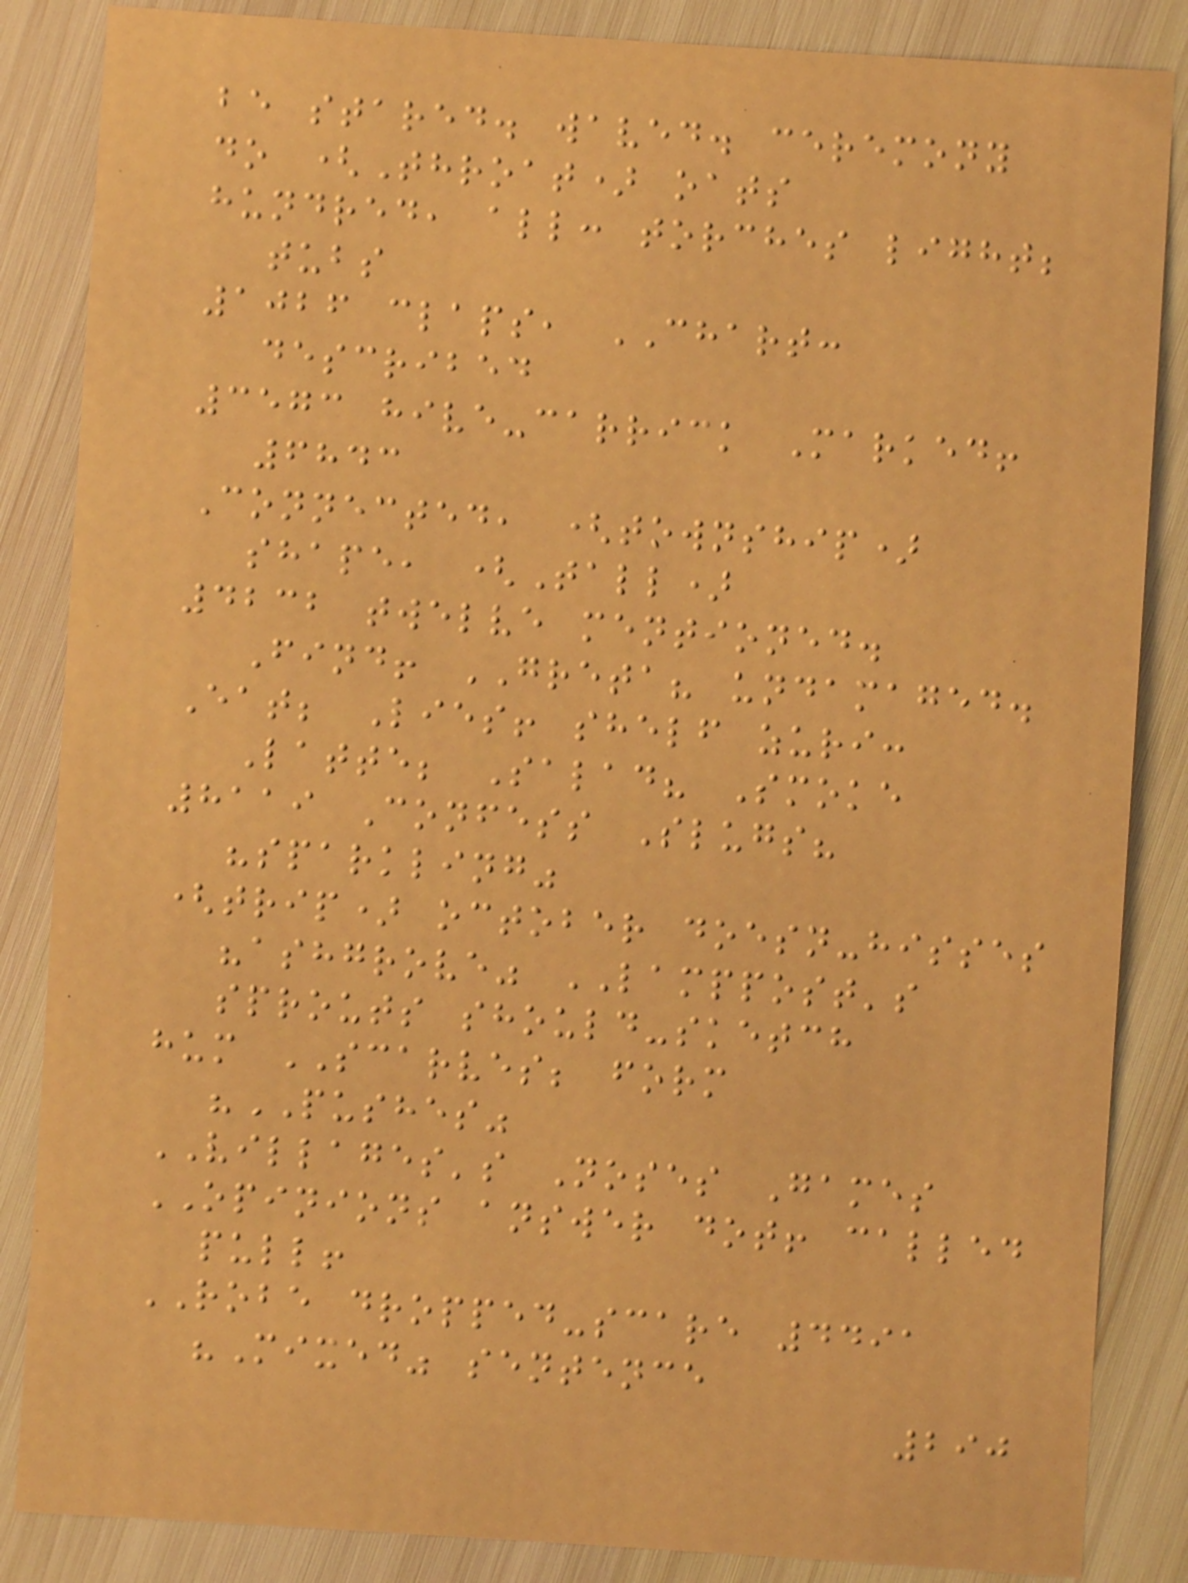be stared. waved. ceremony
do (Throat) oats
hundred, all: torches light;
tubs
1026 claps, CHART:
described
3573 hive-carrick Marked!
6843
Connected, (township)
shape, (Tall)
4232 twelve mentioned.
Find! GRETA? undamaged.
Eat; Lies! shelf zuri:
Latte; Salad? Smoke
8119 Confess Slugs?
"sparkling"
(trip) october doesn-hisses
"ashgrove" LAMPPOST's
sprouts should-sketch
hum SCARVES; form
"PUSHES"
VILLAGES's Noses Games
OPINIONS answer dot! called
pull!
ROBE dropped-scare 4491
"Mixed" sentence
290
